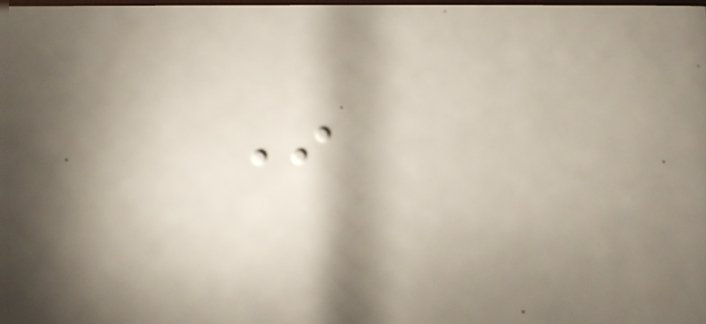In
